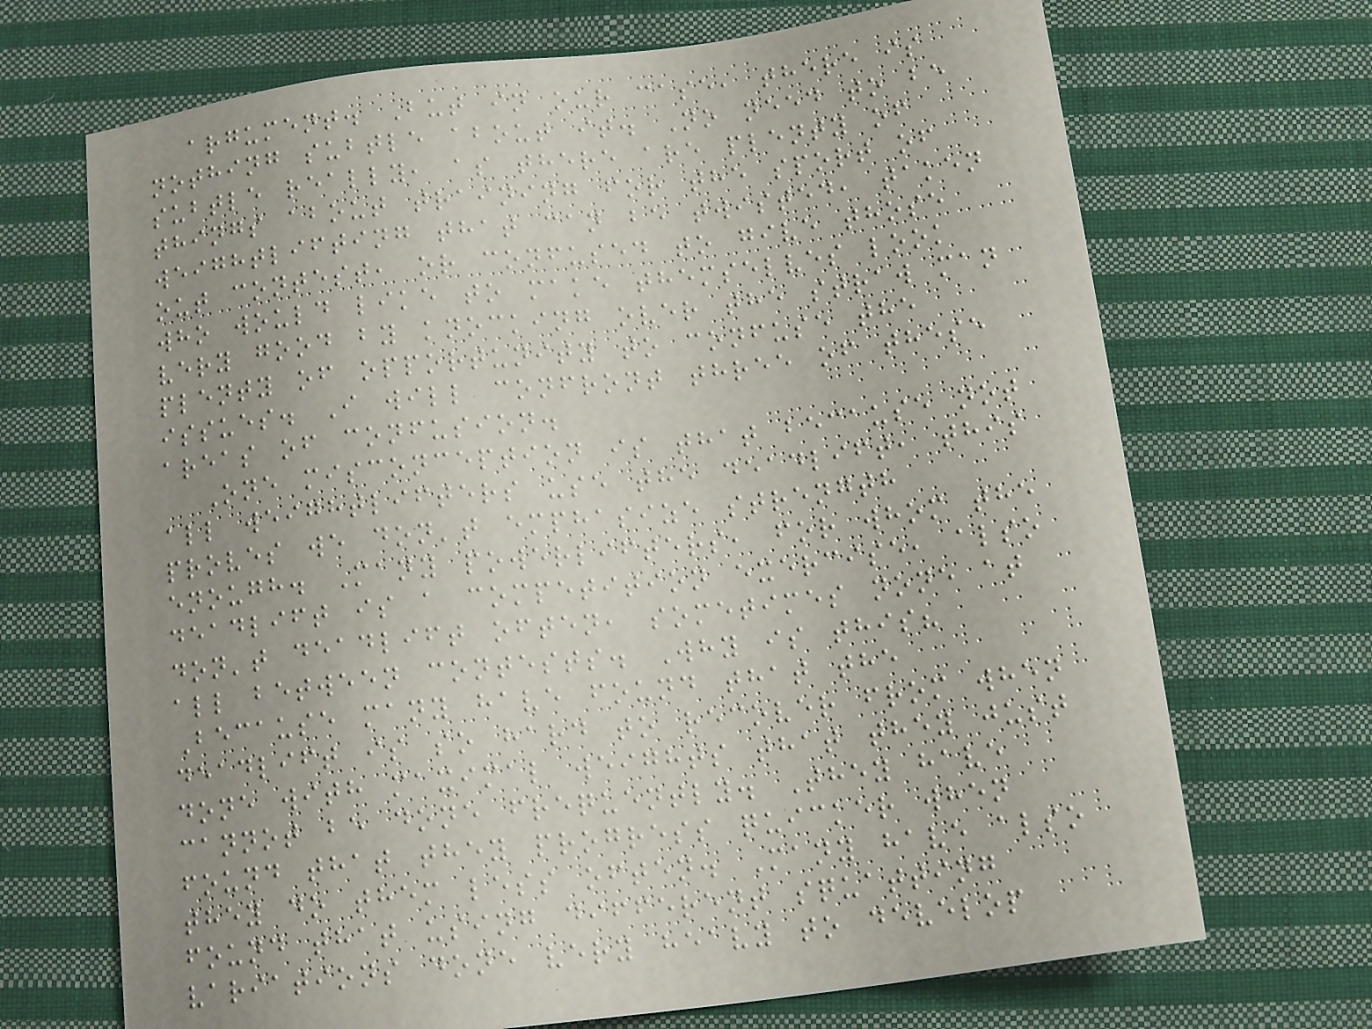argument. But in our case, there is
nothing subtle about it. No need to be
subtle really, as there are plenty of
things about training for the sport of
weightlifting that can be twisted, taken
out contest, or confused to give those
who would like to make themselves look
very good by knocking over the straw man
plenty of opportunity to confuse the
issues. I will confront three of these
areas of confusion.
One misconception is that because not
all weightlifters use the deadlift, this
proves we don't emphasize strength
enough. Many powerlifters, for whom the
deadlift is a competition exercise, also
don't deadlift often, sometimes none at
all between contests. Why is this?
Because many have found that the
deadlift is so hard to recover from when
done with maximal weights that they just
cannot be done frequently. They have
found that they progress quicker when
they do them less often. Many have also
found that using different squatting
variations done very heavy to develop
